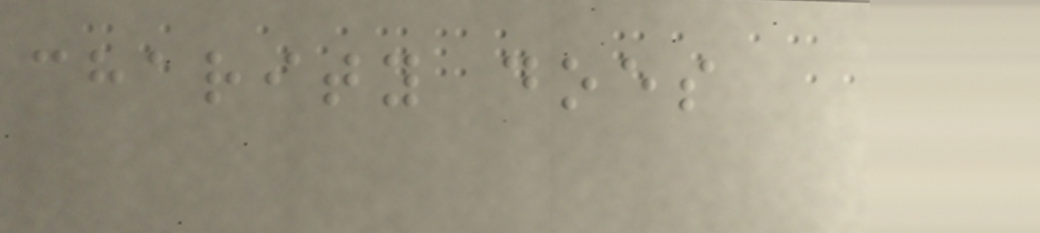charity does
